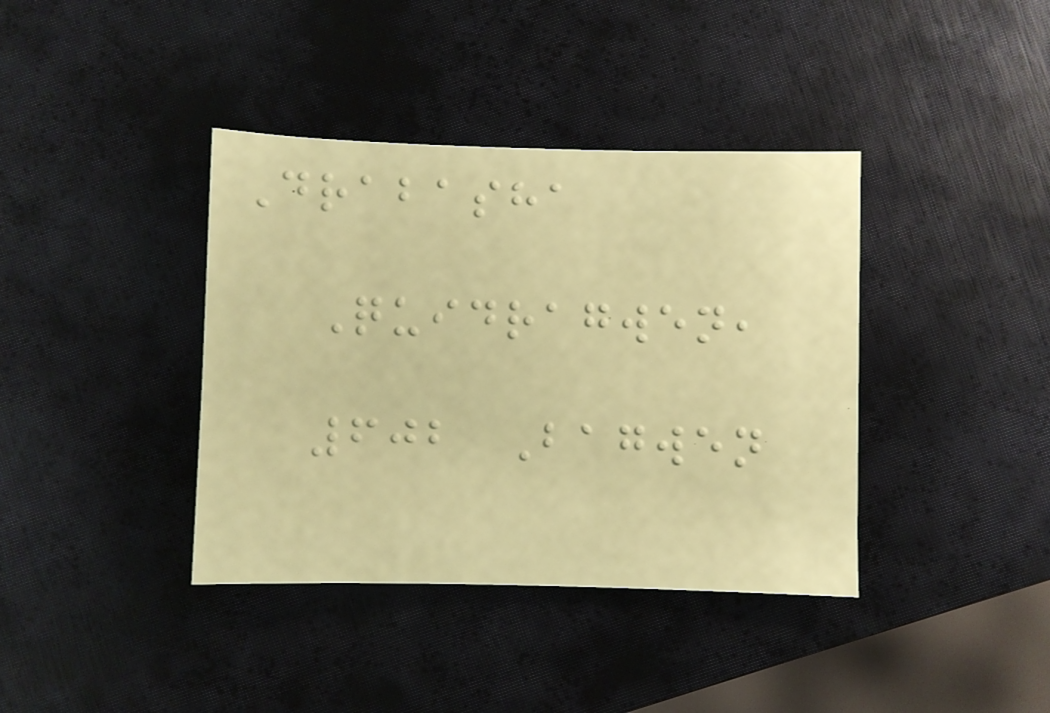Drabasha
Quidragwen,
602 Bagwen
